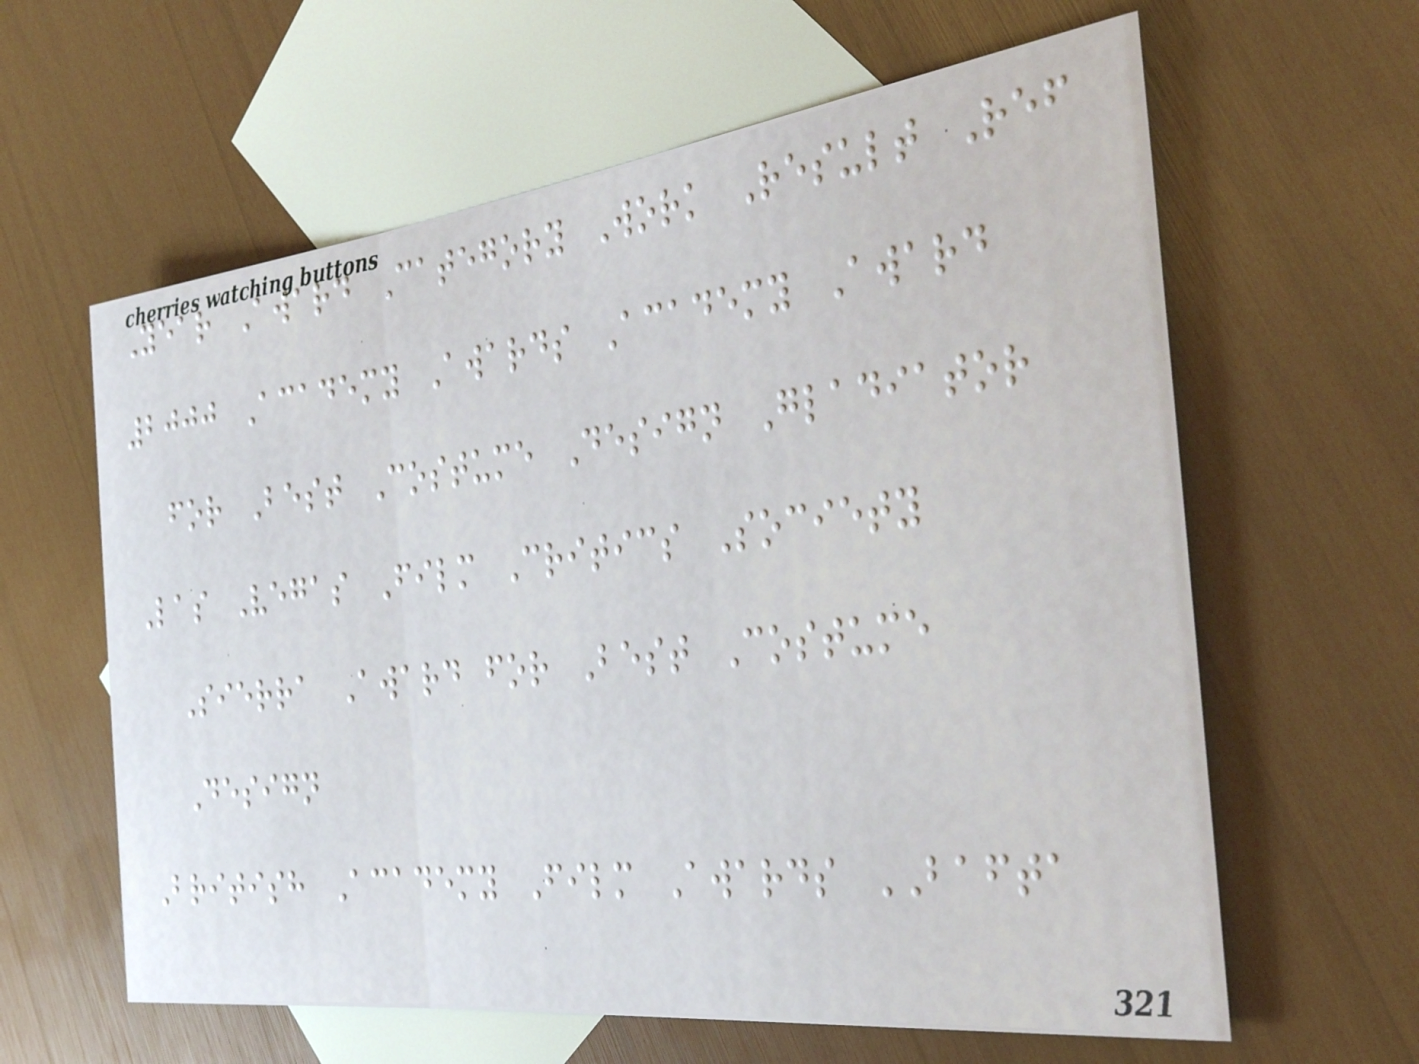Year Award Category Work Result Ref
2000 Academy Awards Academy Award
for Best Costume Design Gladiator
Las Vegas Film Critics Society
Sierra Award for Best Costume
Design
British Academy Film Awards BAFTA
